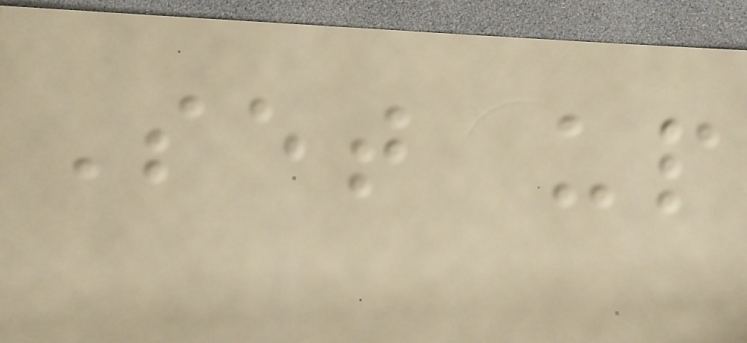Set up
